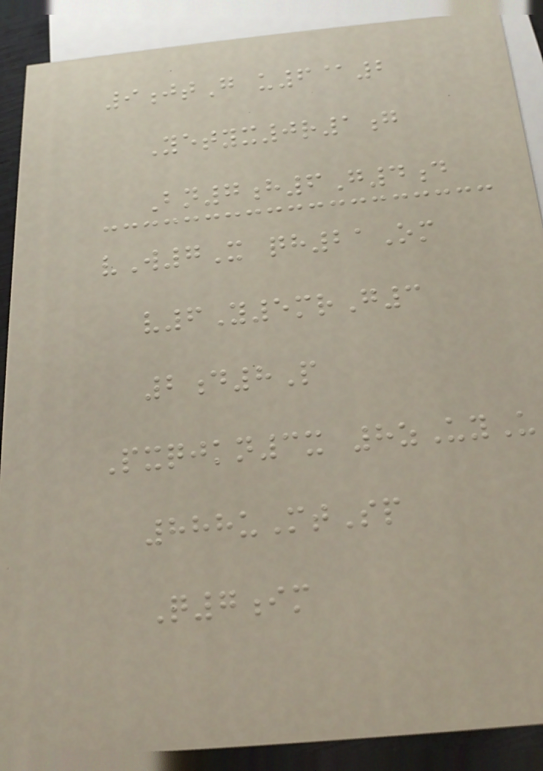9jtG u6@2
Yetyx0r1g
Bn7h6G4d
vW7X qh21Om
v6Y5mrG3
2d8P
Pxqjkn3x 8zUyU
888uMtSp
Q7im
